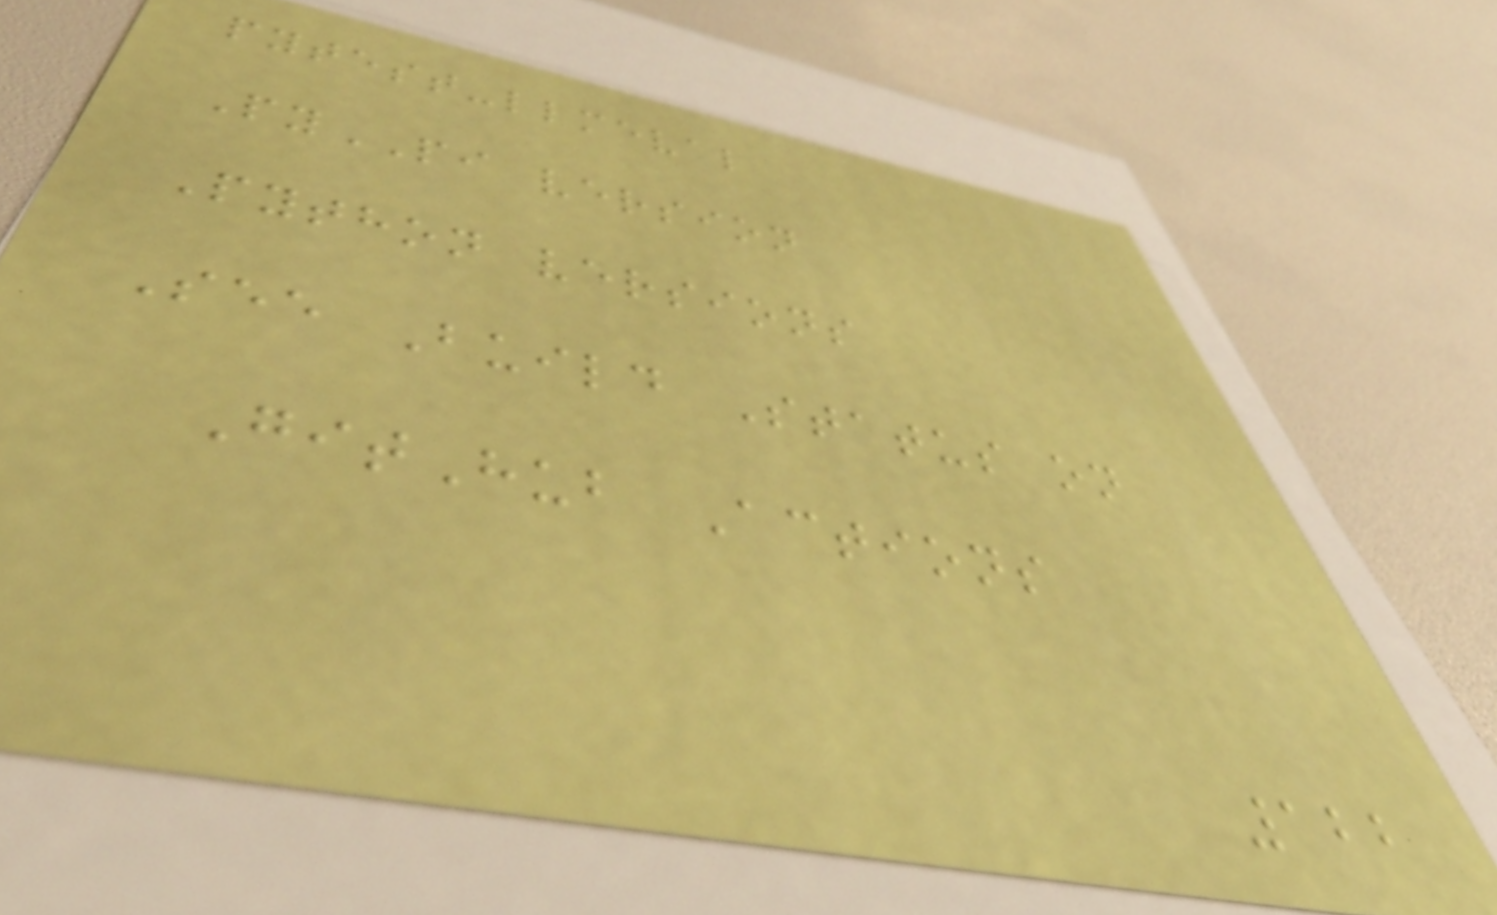pytest-llmeval
PyPI version
Python versions
See Build Status on
GitHub Actions
122
